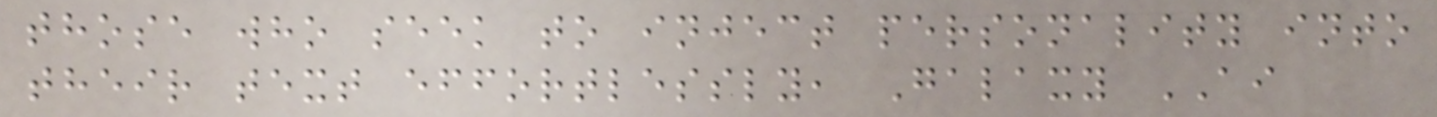those who seek to inject personality into
their text effortlessly, Galaxy AI
